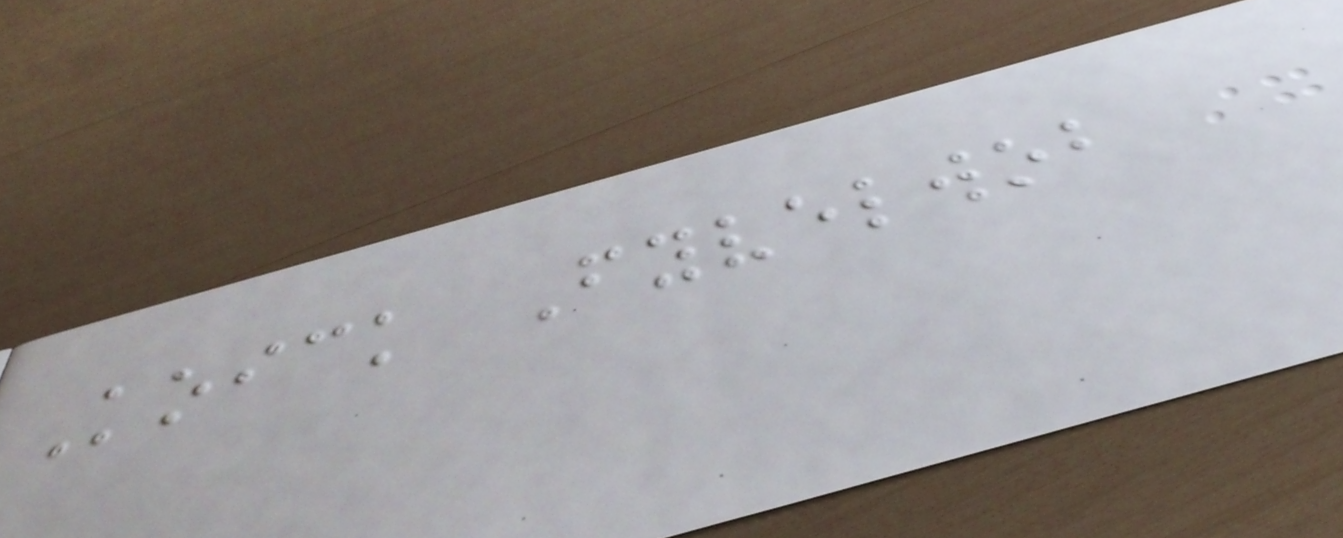Koick Fyvelwob
